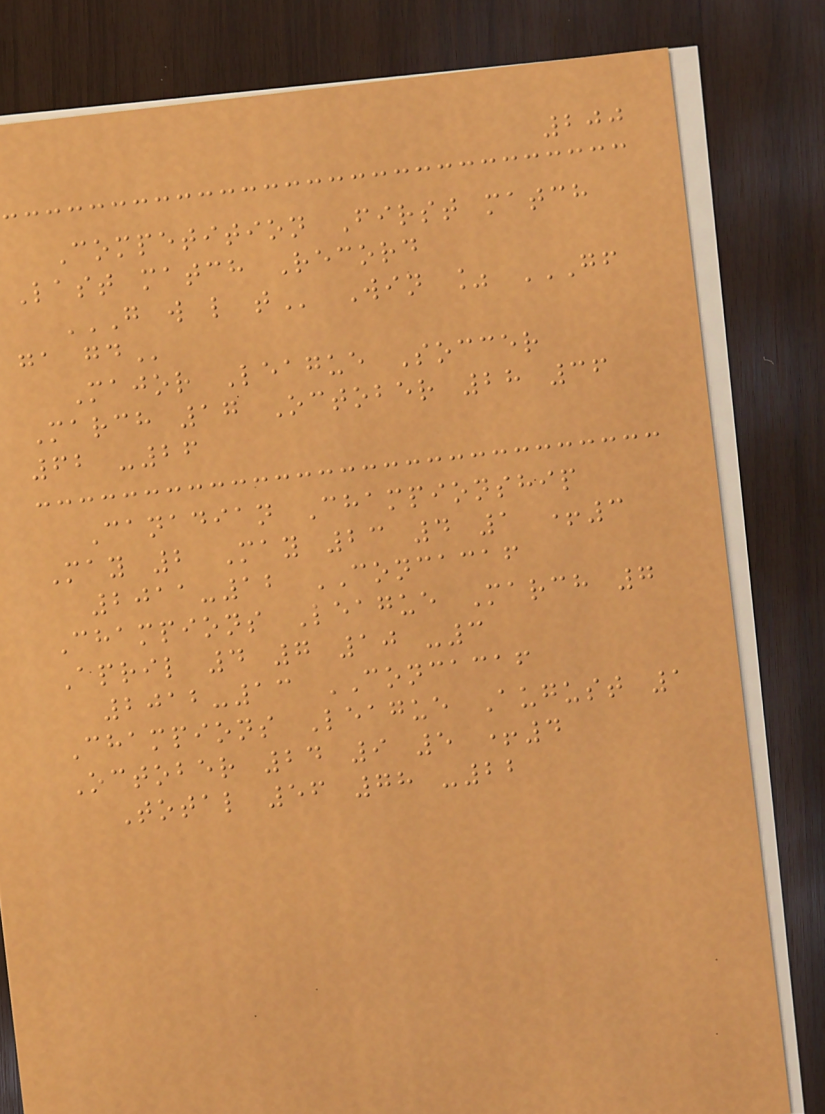200
Competition First match
Last match Record
G W L T Win % GF
GA GD
Major League Soccer
March 17 October 28 36
62 -26
Canadian Championship
May 2 May 23 4 1 +3
2011-12 CONCACAF
Champions League March 7
April 4 7 10 -3
2012-13 CONCACAF
Champions League August 1
October 24 9 5 +4
Total 56 78 -22
